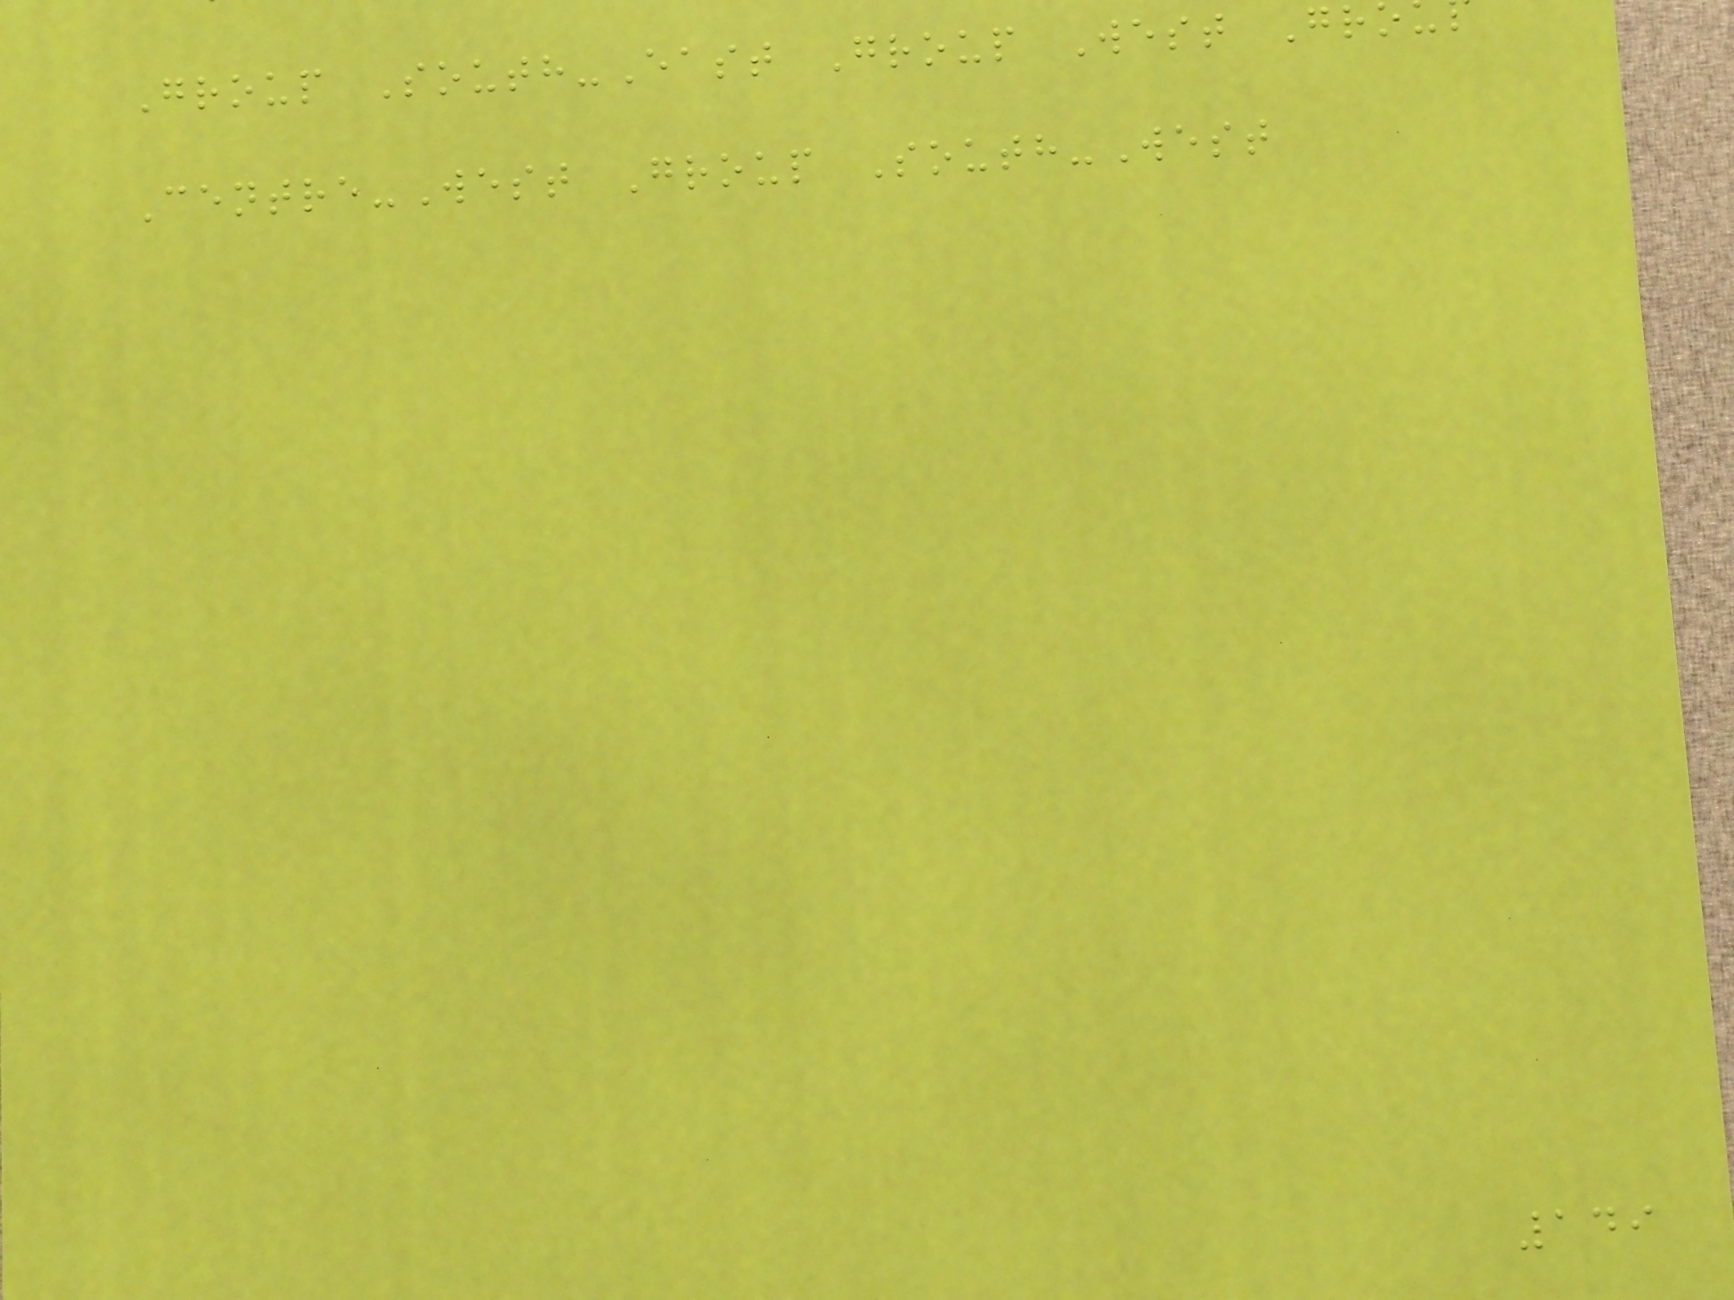Group South-East Group West Gr
Centre-West Group South-West
149
